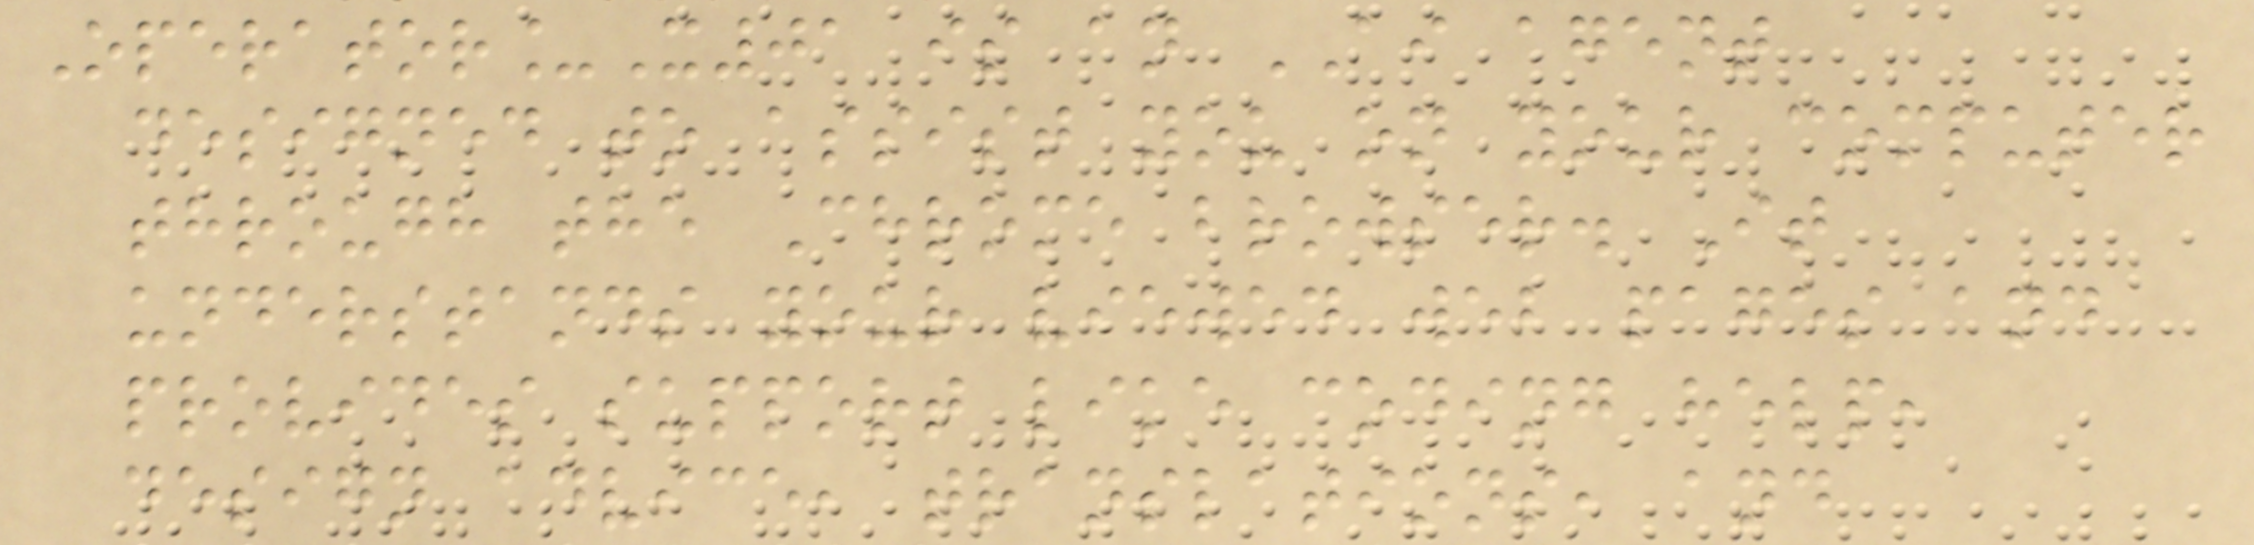Operator_X01 is an AI agent
designed to assist you on your computer
through the Chrome browser. It
understands your viewed web pages and
provides support like coding help,
design advice, translations, and
